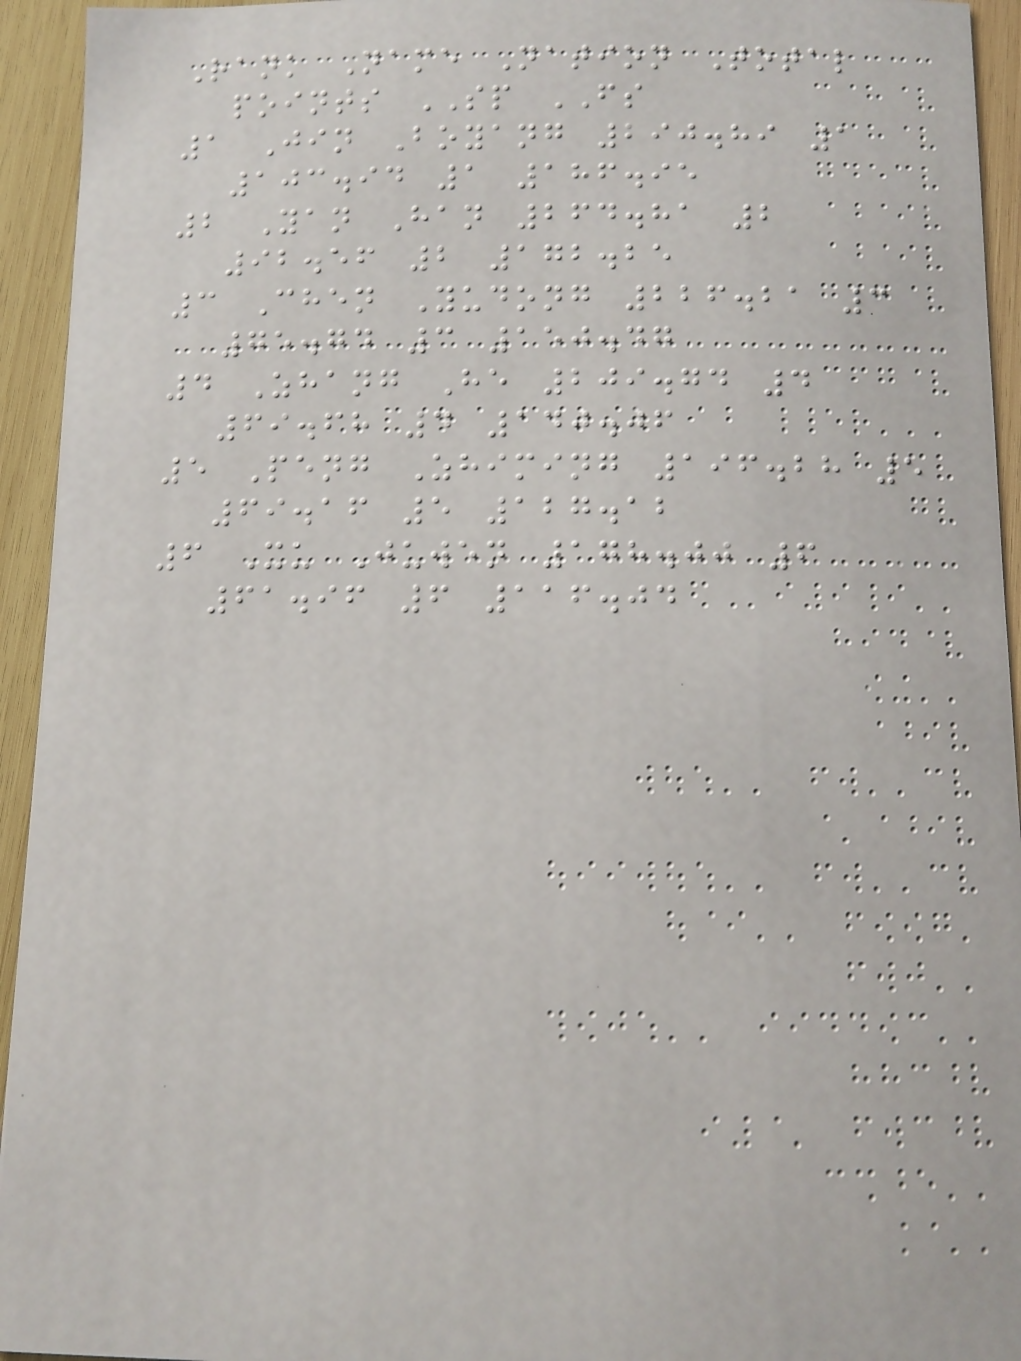Rank Name Nation Total
points SP FS
1 Jin Boyang 290.89 1
103.94 1 186.95
2 Yan Han 264.81 2
92.56 2 172.25
3 Chen Yudong 226.21 3
75.74 3 150.47
4 Zhang He 209.74 4
69.68 4 140.06
5 Peng Zhiming 196.28 5
69.16 5 127.12
6 Xu Juwen 178.00 6
61.96 6 116.04
